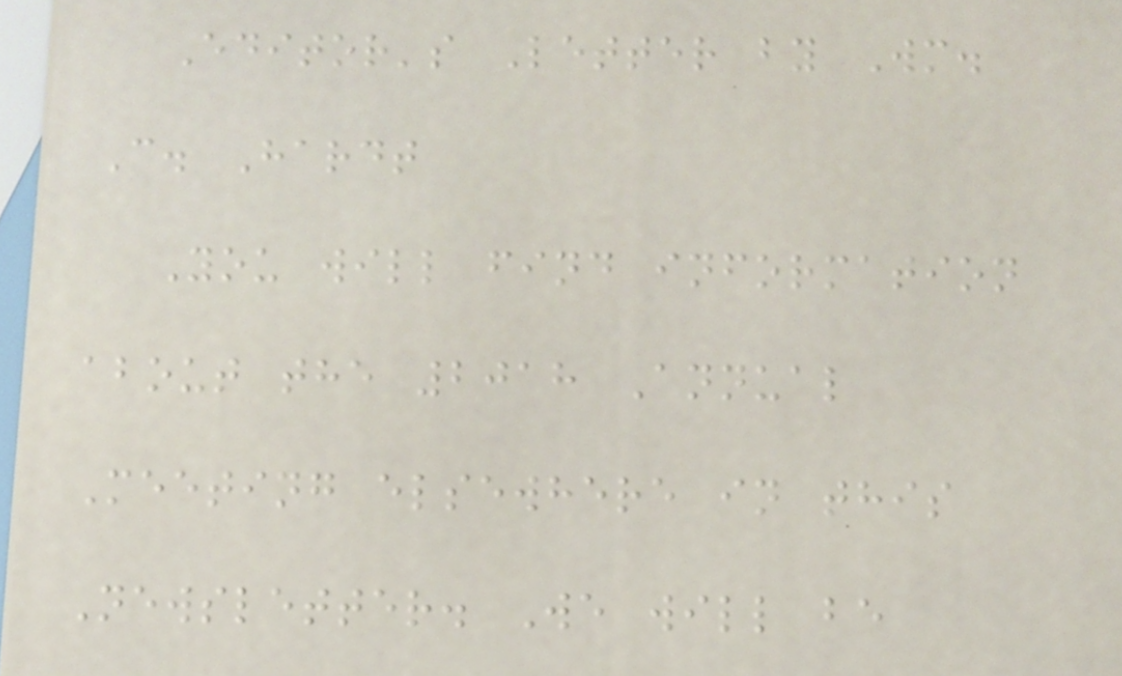Editor's Letter by Wm.
C. Hardt
You will find information
about the 2018 Annual
Meeting elsewhere in this
Newsletter. We will be
